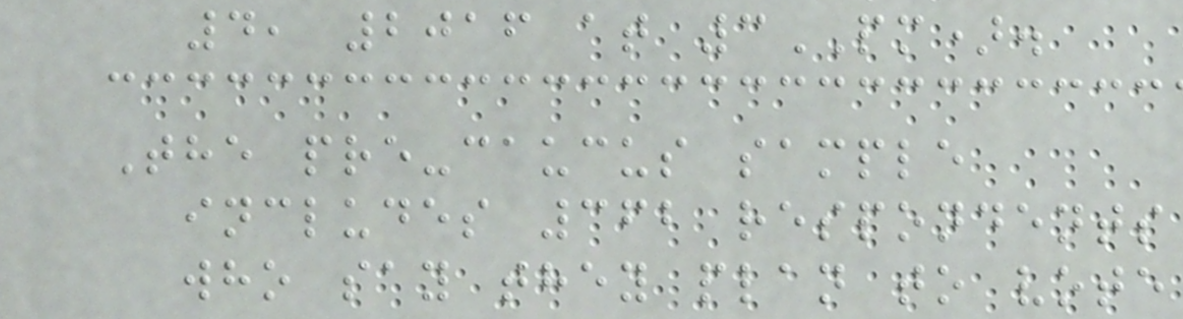4, 2016 at 3PM).
The pre-caucus sample
includes 362 respondents
who say they plan to vote
